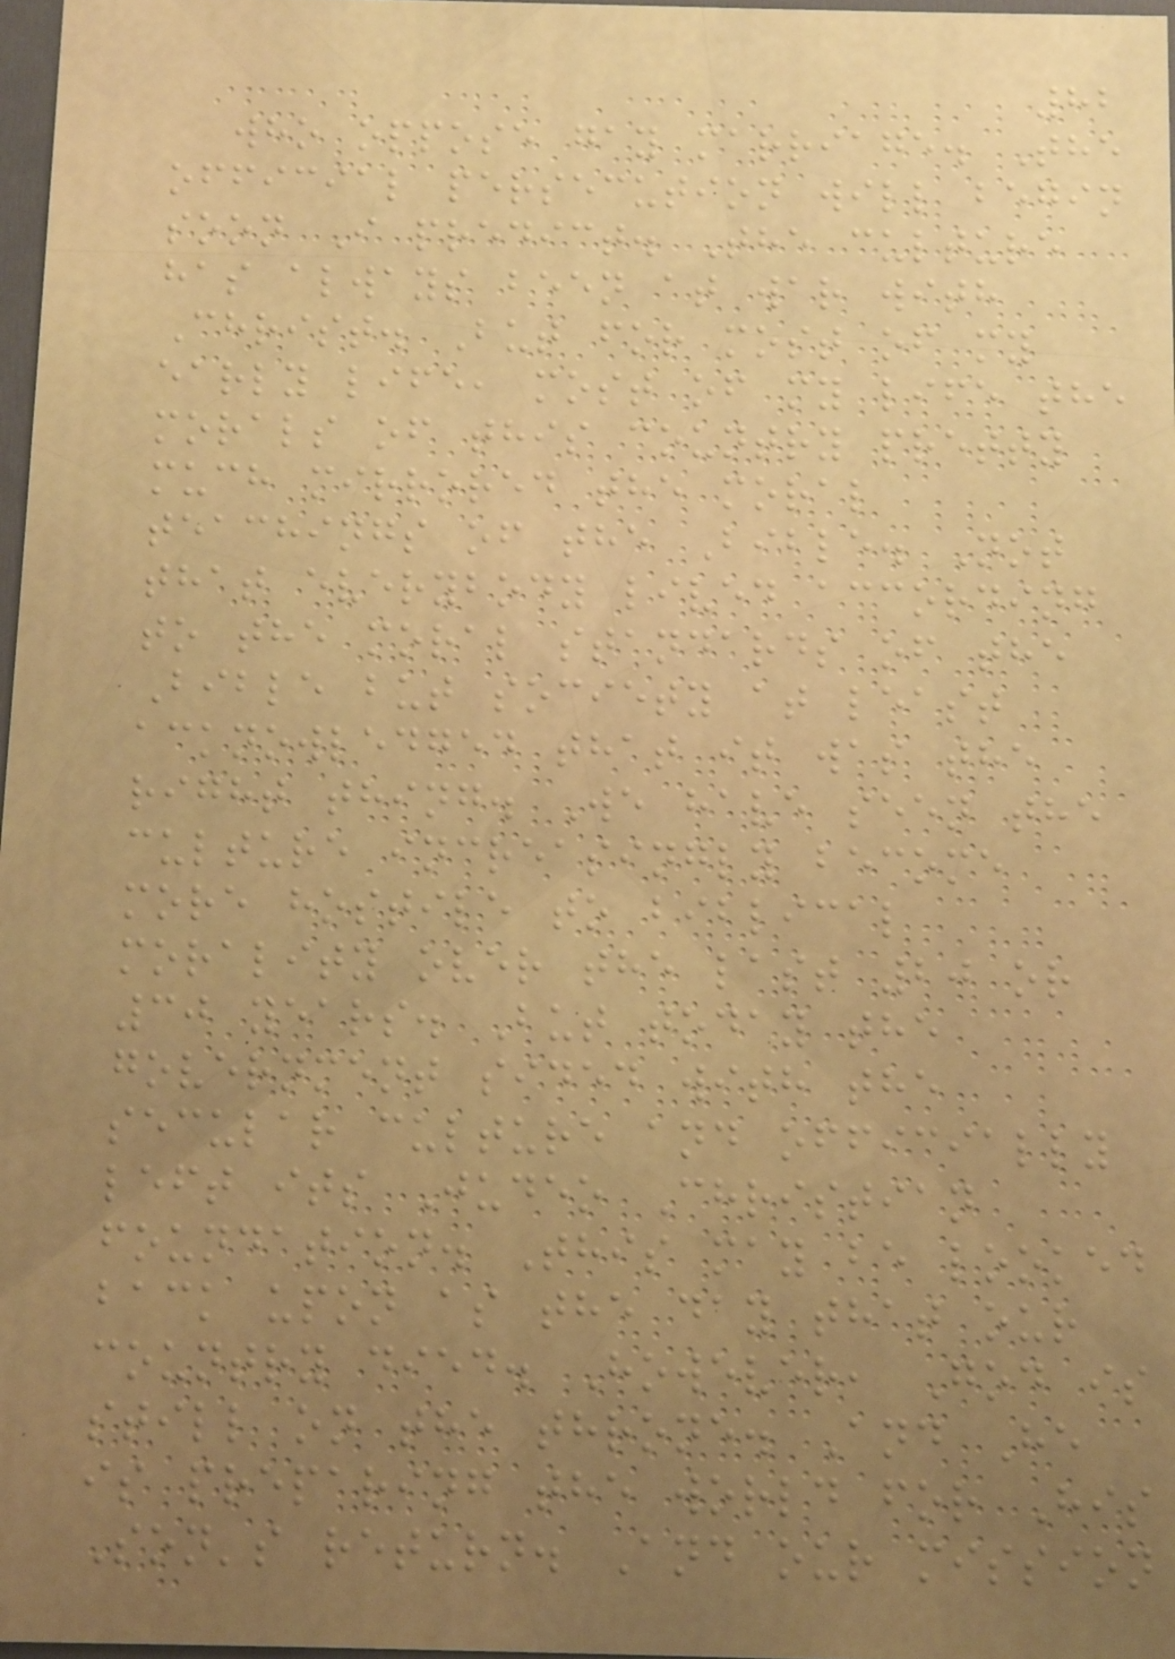82
who oppose gay marriage. The
official persecution will begin
soon I predict. The culture
has always been at war with
Christ. But for most of my
early life, most of my life the
morals of this country pretty
much mirrored the moral
teachings of the Bible. Not
that everybody lived according
to the moral standards of the
Bible but society at least
acknowledged that it was the
right thing. We have seen the
culture increasingly become
more hostile to biblical
morality over the last 20 or
30 years. But today the
government sided with the
secular culture and officially
left its Judeo Christian
foundation. This may be looked
back upon as the day that our
country died. However, God is
still on the throne. And He
is preparing the world for His
Son's return. And our mission
